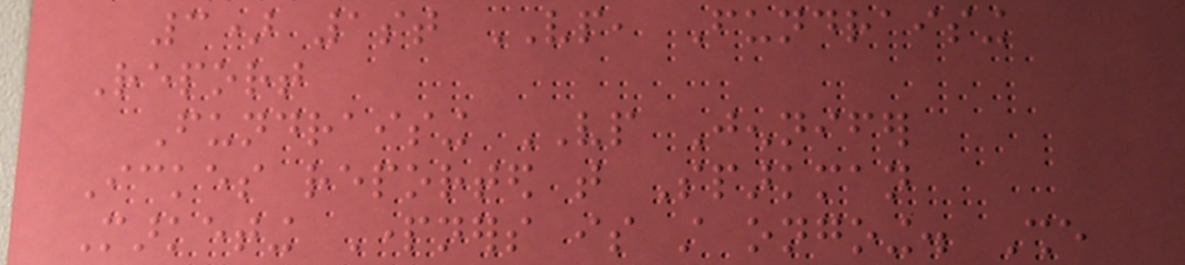3) 1st VP, Fundraising
Report
Fundraising VP Jennifer
Ickes reported that Sparkman
Marketing Partners is still ongoing. She
